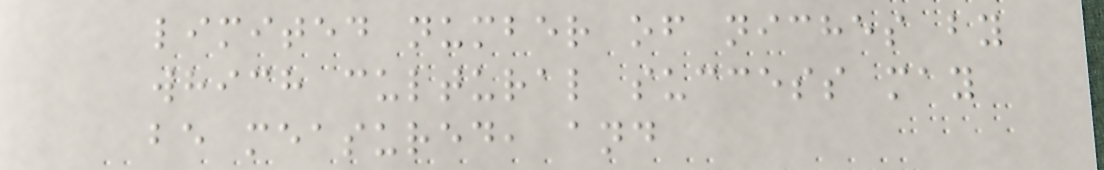limited number of niches by
which cultural success may
be measured, and
